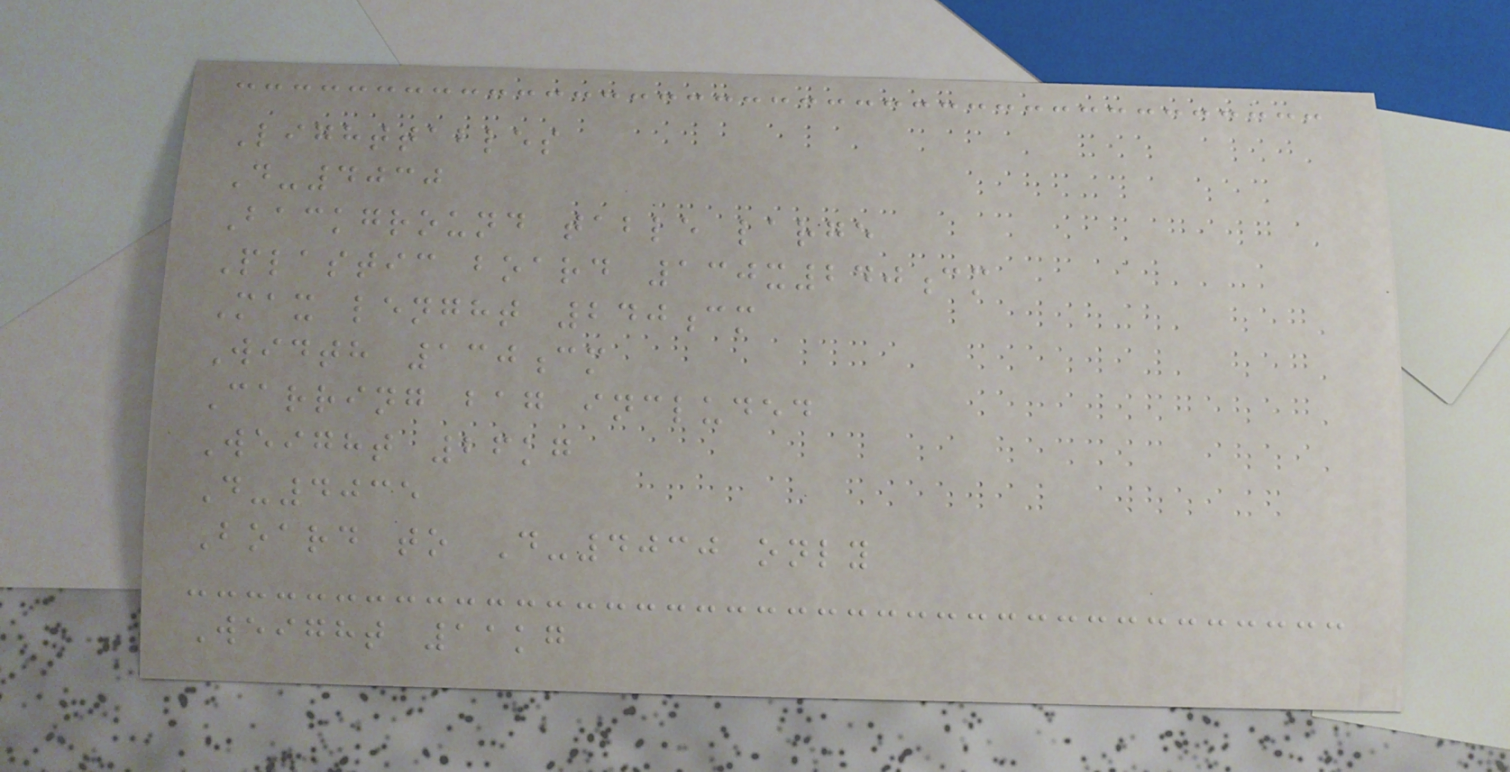Lighttables
D-4030
Background table large
Plastic board 130x240cm
Max lenght 240cm
Width 130cm
Carring bag included
Weight 26kg
D-4035
Board to D-4030 only
Weight 11kg
